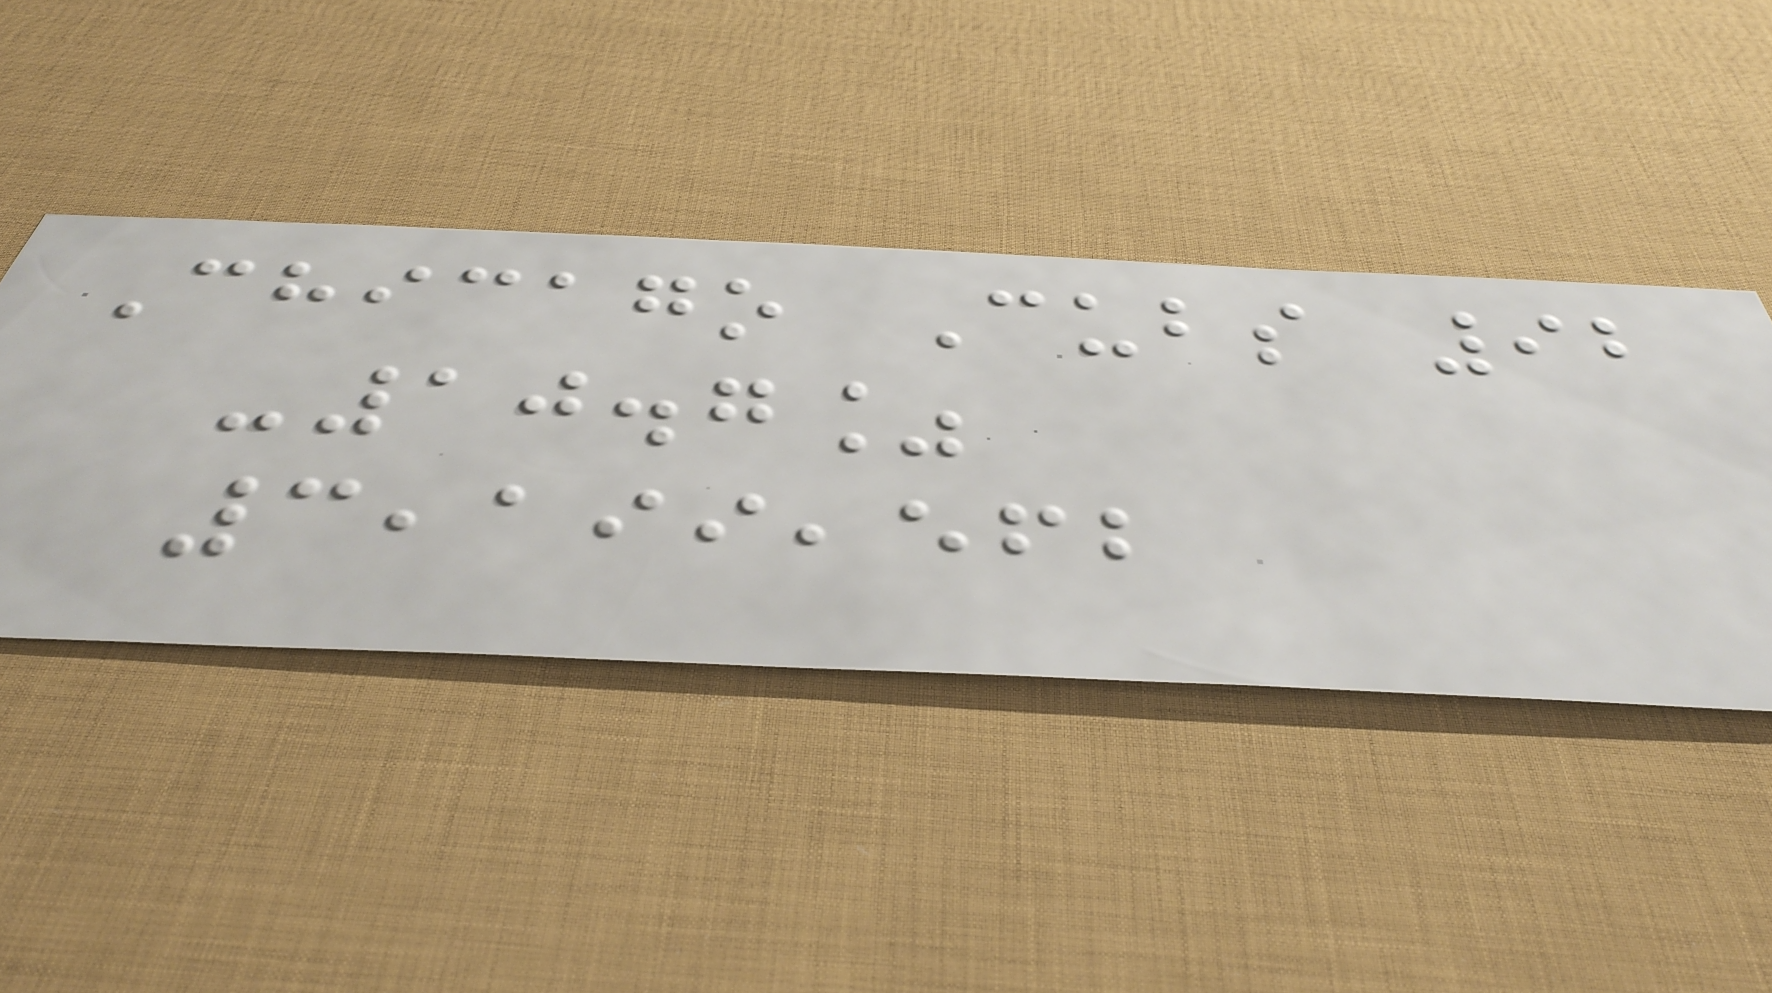Chicago Cubs 92
-10.7%
3,199,562
